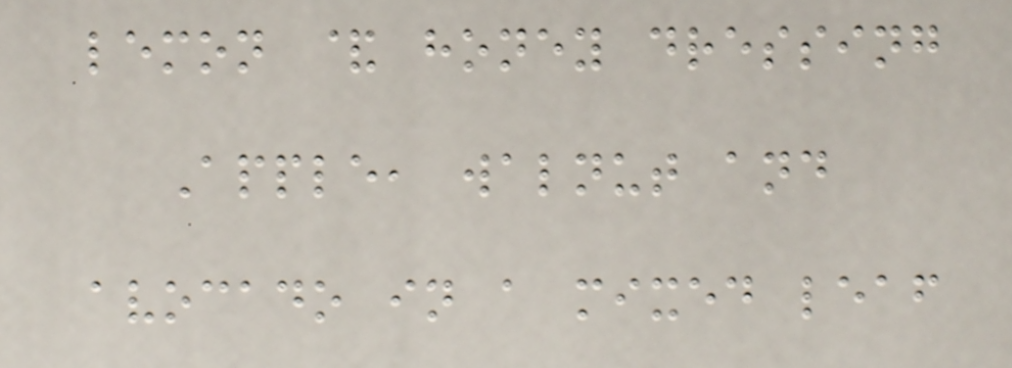lemon & honey dressing
Apple, walnut and
avocado in a mixed leaf
